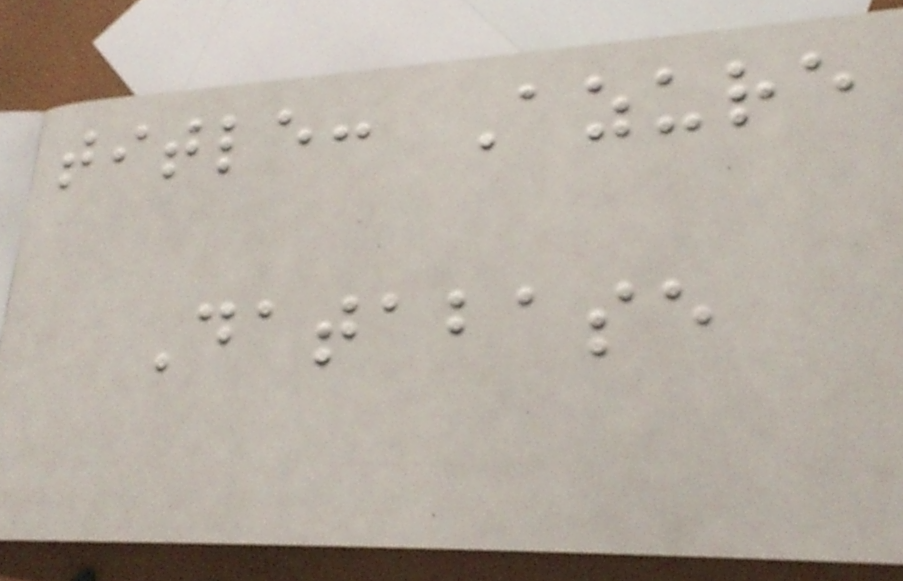title: Azure
Database
